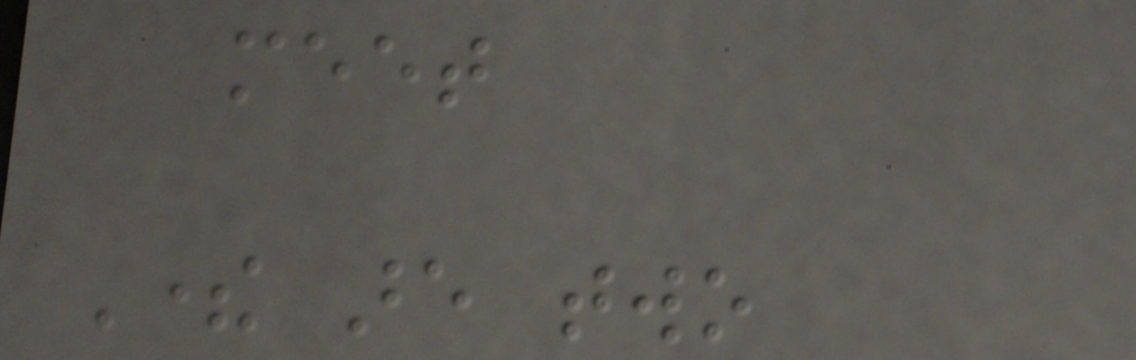meet
There are two
